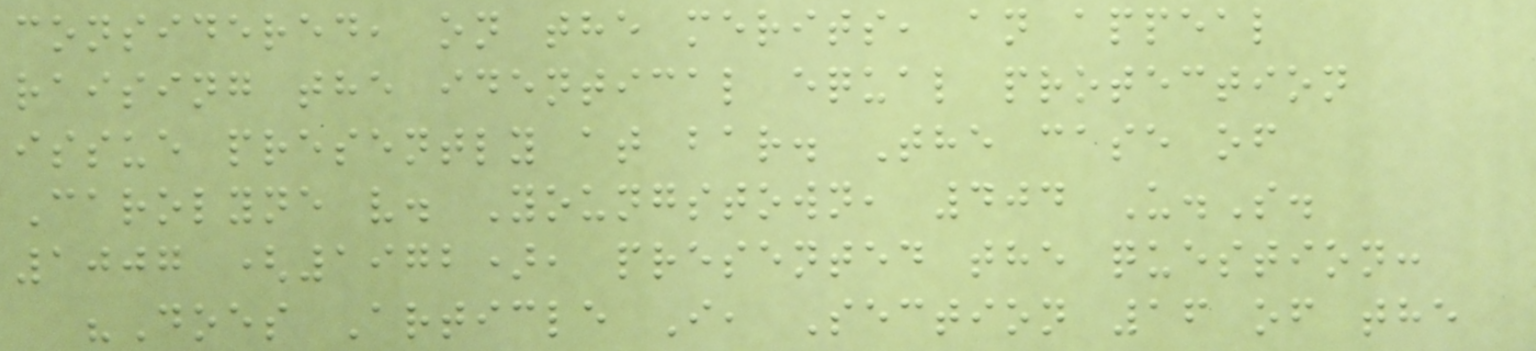considered, on the merits, an appeal
raising the identical equal protection
issue presently at bar. The case of
Carolyne v. Youngstown, 404 U.S.
1007 (1972), presented the question:
"Does Article I, Section 16 of the
